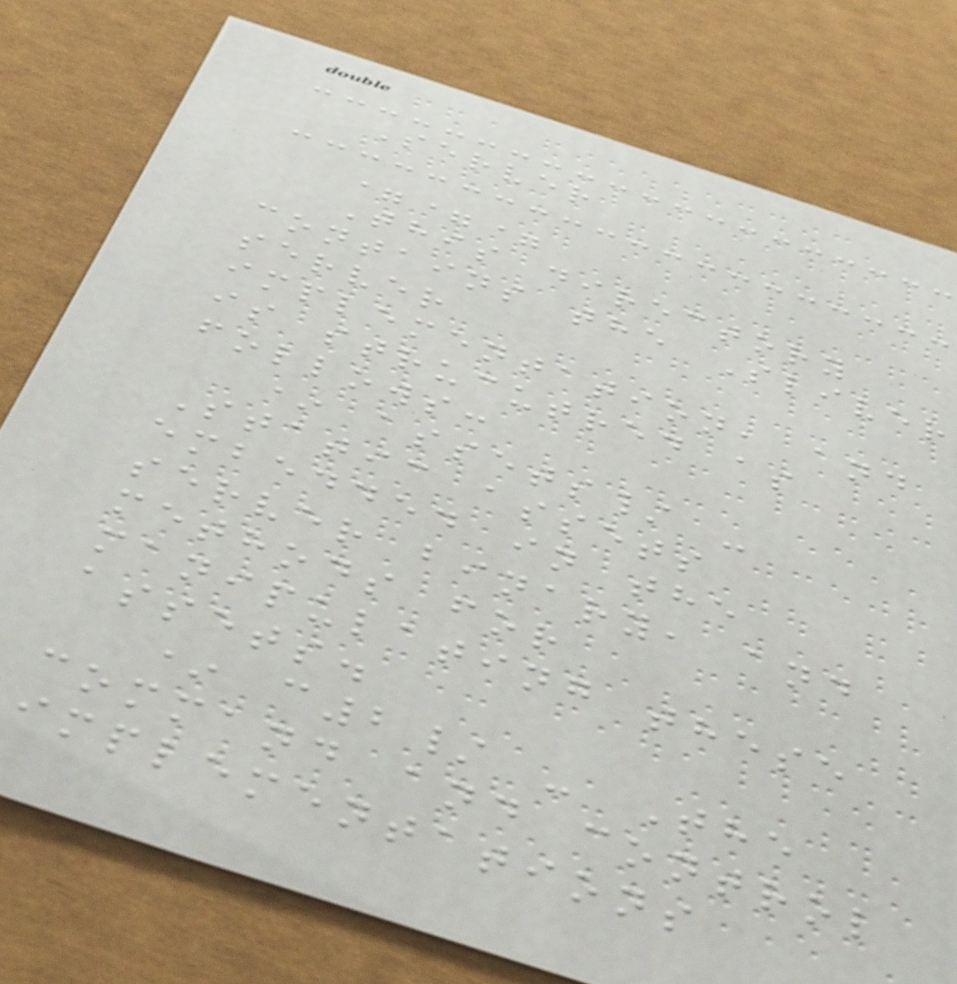Server
===
This directory
contains the Sliver
server
implementation, and
is strucutred as
follows:
* assets/ -
Static assets
embedded in the
server binary, and
methods for
manipulating these
assets.
* c2/ - The
command and control
implementations
